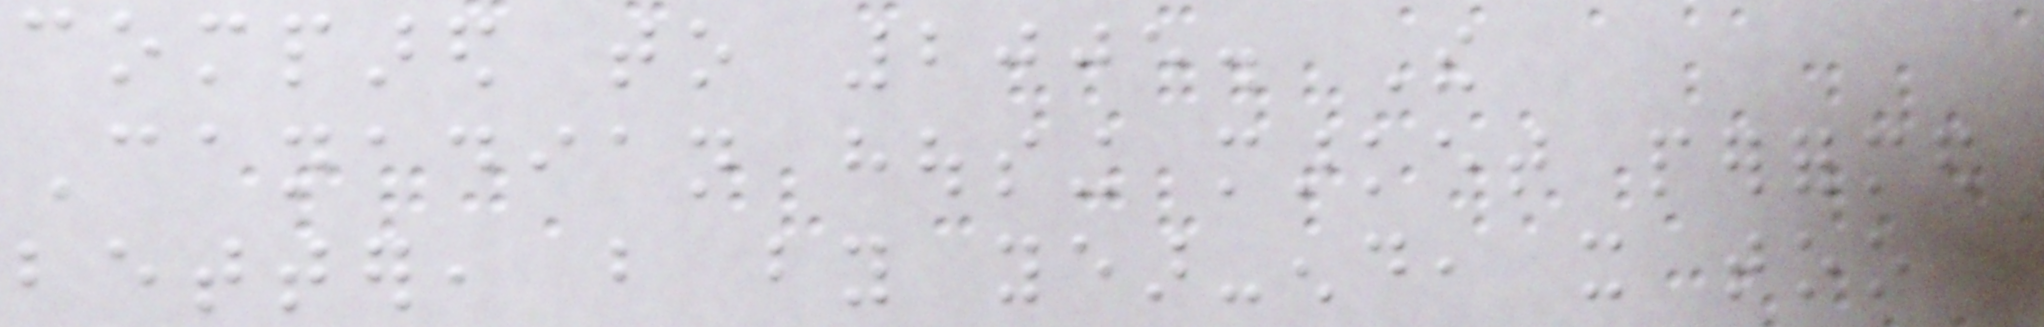compared to 2005. The
Canadian housing market performed
better, but by year-end, it too
